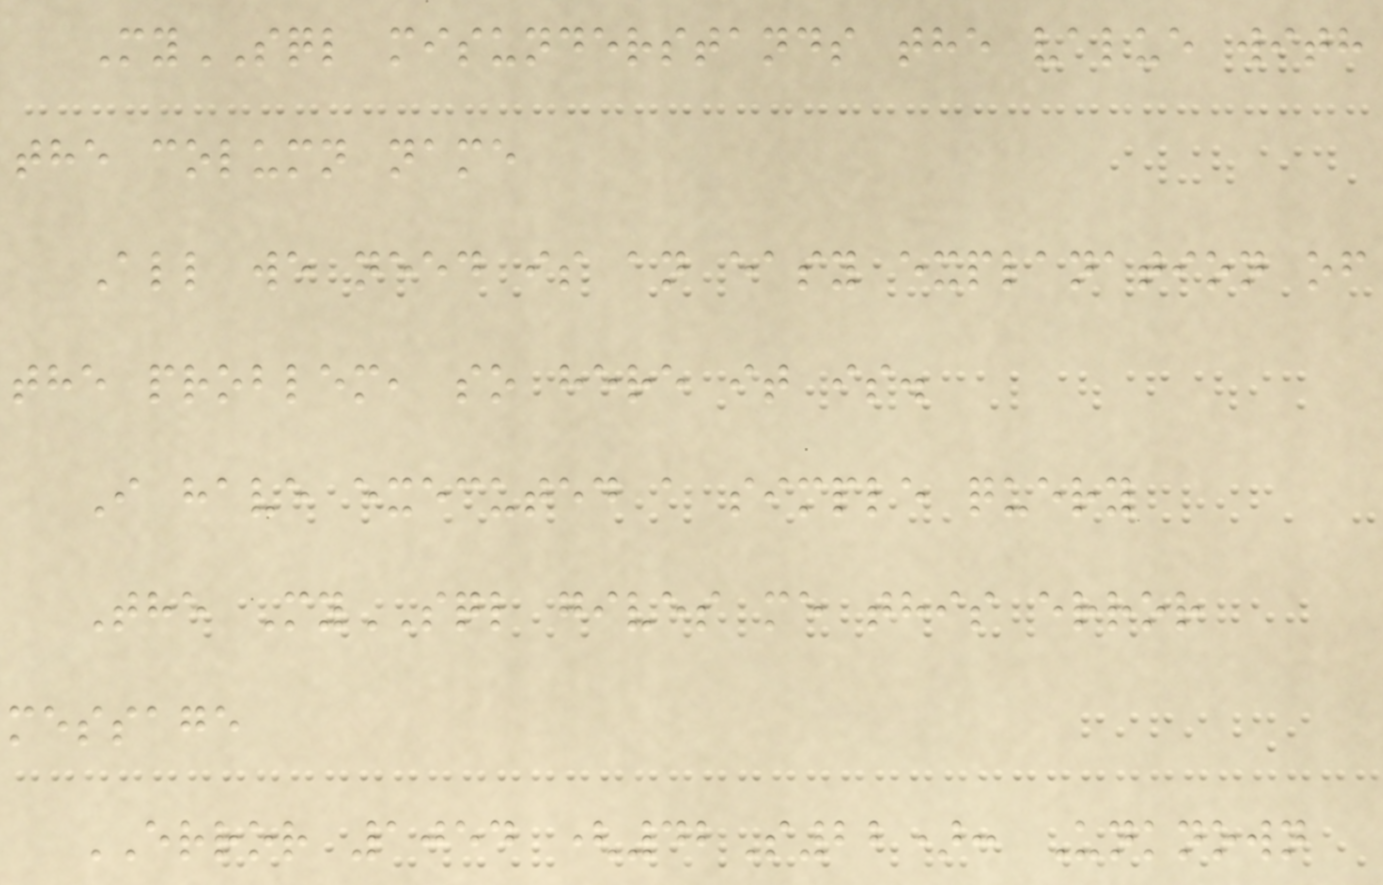MySQL misunderstands the value with
the column name
All we need is an easy explanation of
the problem, so here it is.
I have executed a simple query
The MySQL gives me this error
message
ERROR 1054 (42S22): Unknown
